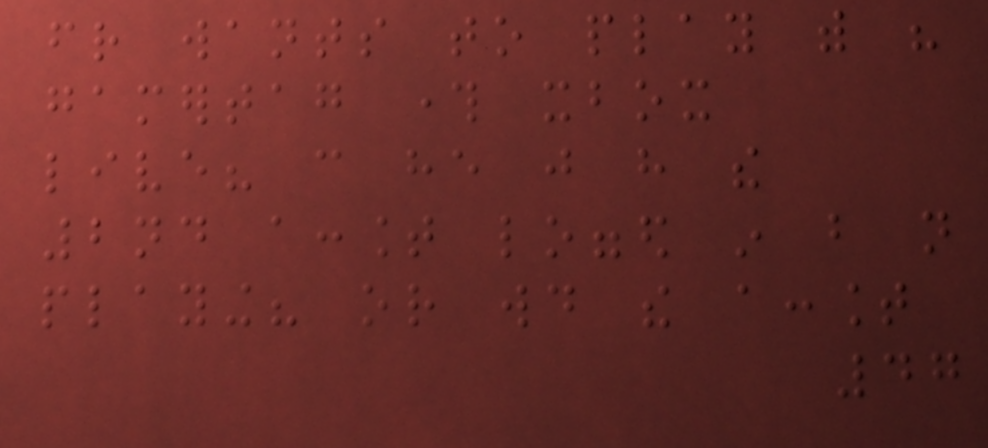friend wants to play with his
gamertag through xbox
live? can he just have the
2nd account logged in but not
playing? or would the account
47
